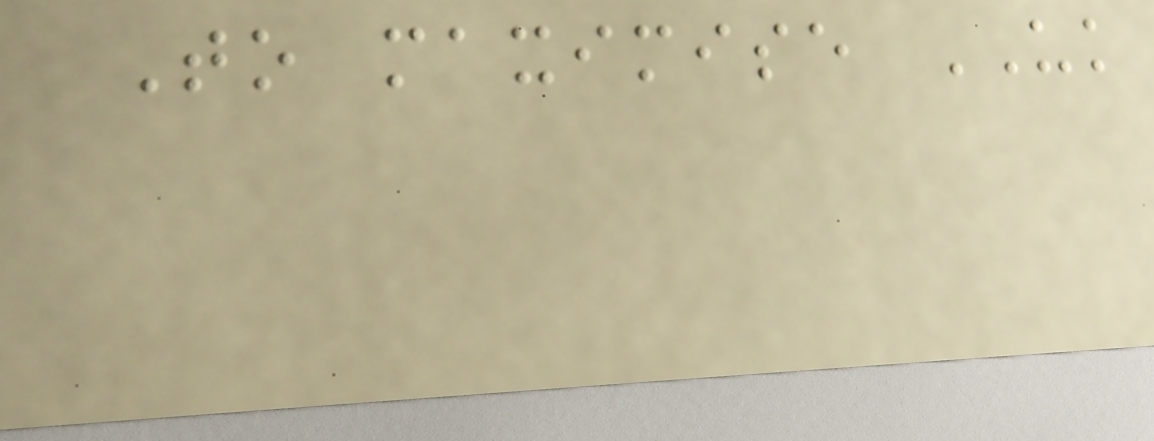To maximise UK
